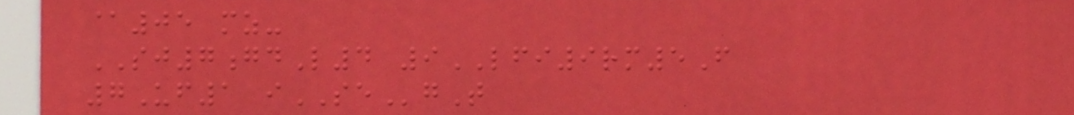@05 mz-
SJ7gdL4 9LFI9rm5F
7Uf1 iSEgT
